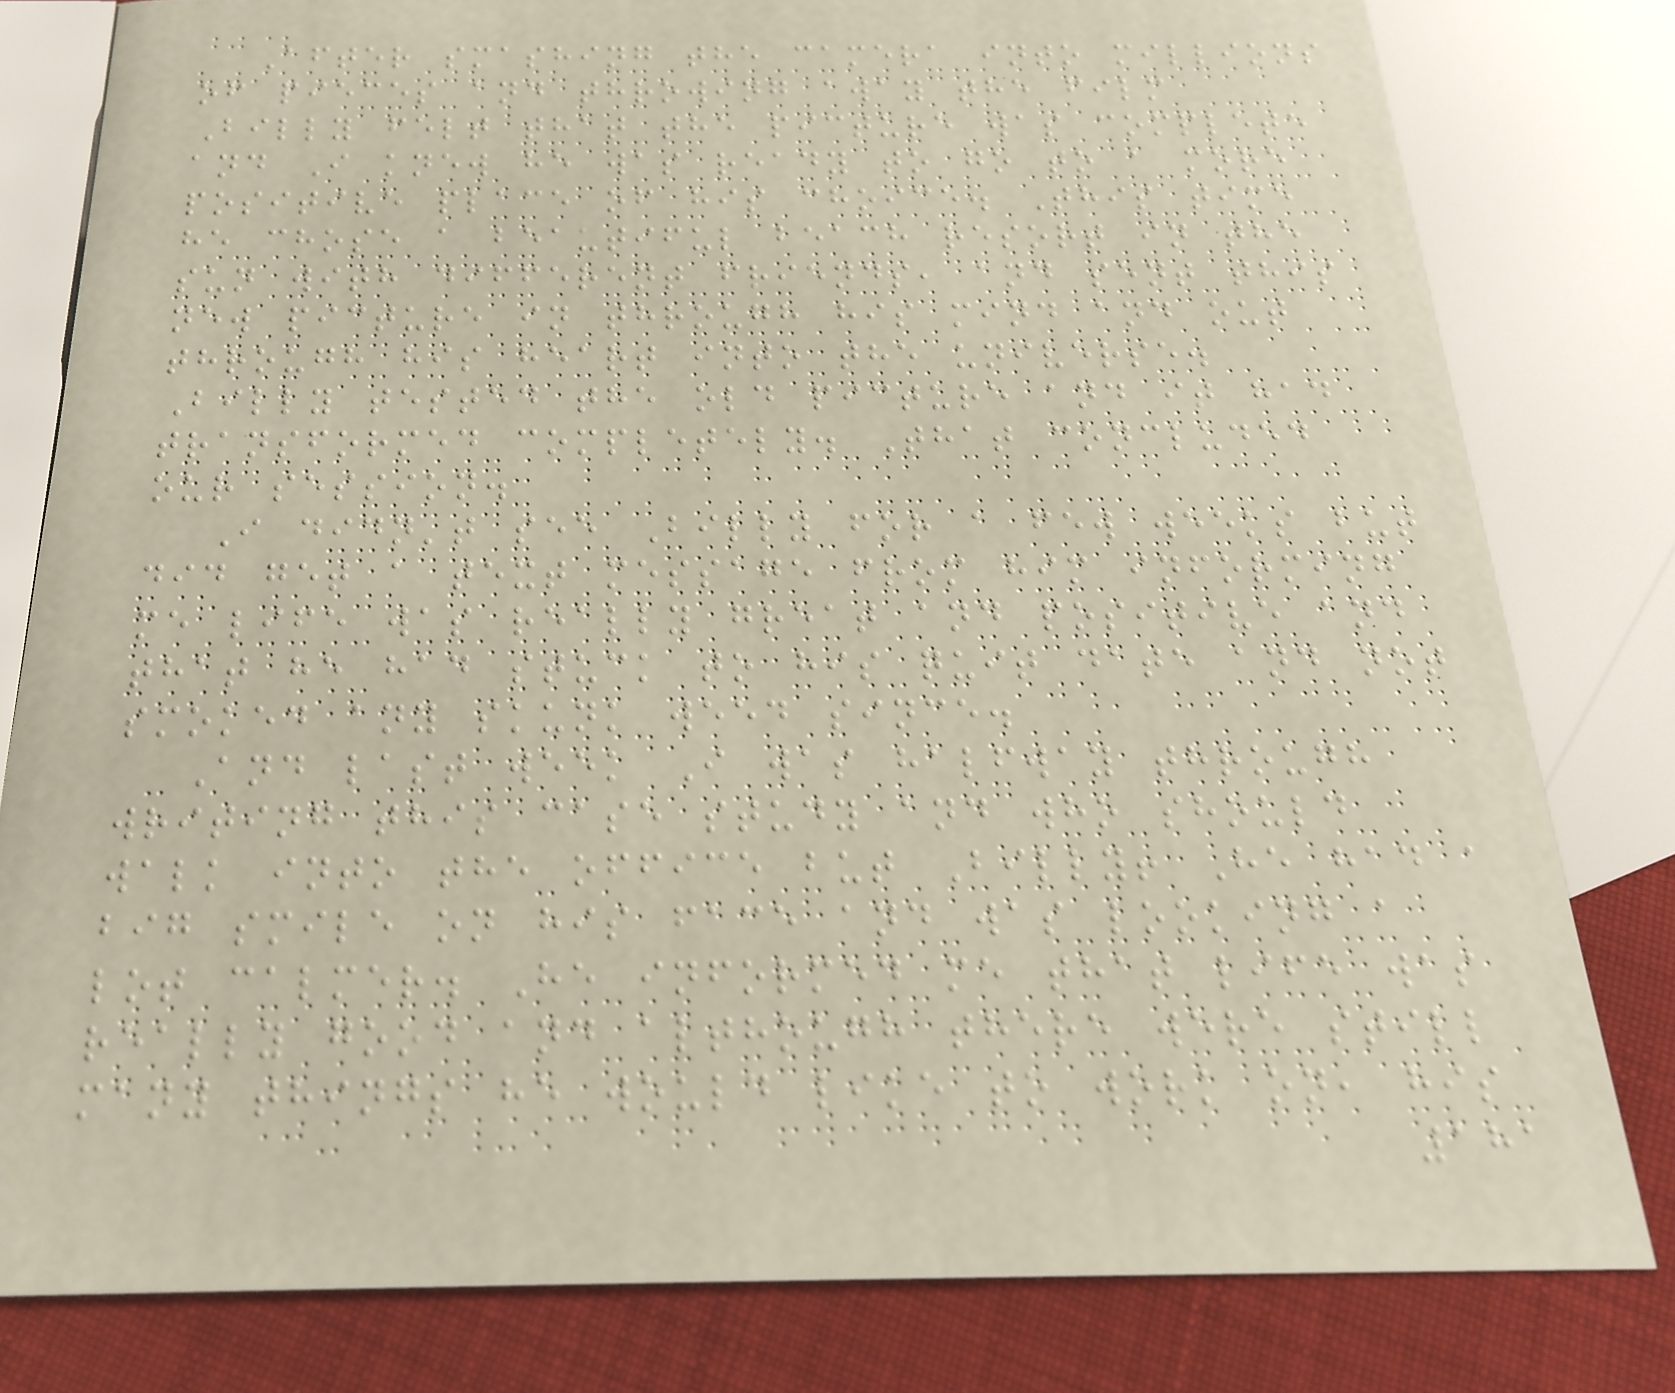After smashing the camera into millions
of pieces and throwing away the film
Billy felt that the picture was complete
and I knew he was ready to go to a more
positive place of his choice. This time
he chose a beautiful beach resort in the
sun with different friends, and sent this
new picture in through his mind and out
through his heart into the universe.
Billy tested the old picture and it had
transformed completely. That concluded
our session.
I didn't see Billy for a few weeks but
did get a text message from him informing
me life was really great and positive and
that he had stuck to his quit date and not
smoked any skunk weed since.
And last week I was halfway through
writing this case study and who should
walk into the office but Billy! He had a
big smile on his face and was looking a
lot calmer. He informed me that life was
really good and although there were still
many things he would like to work on, his
181
